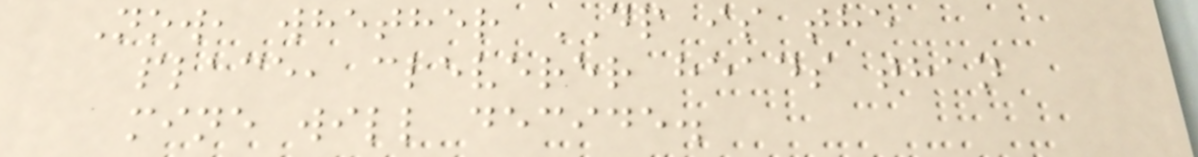Now, whether DP is the
place, cleverer heads than
mine will decide.
